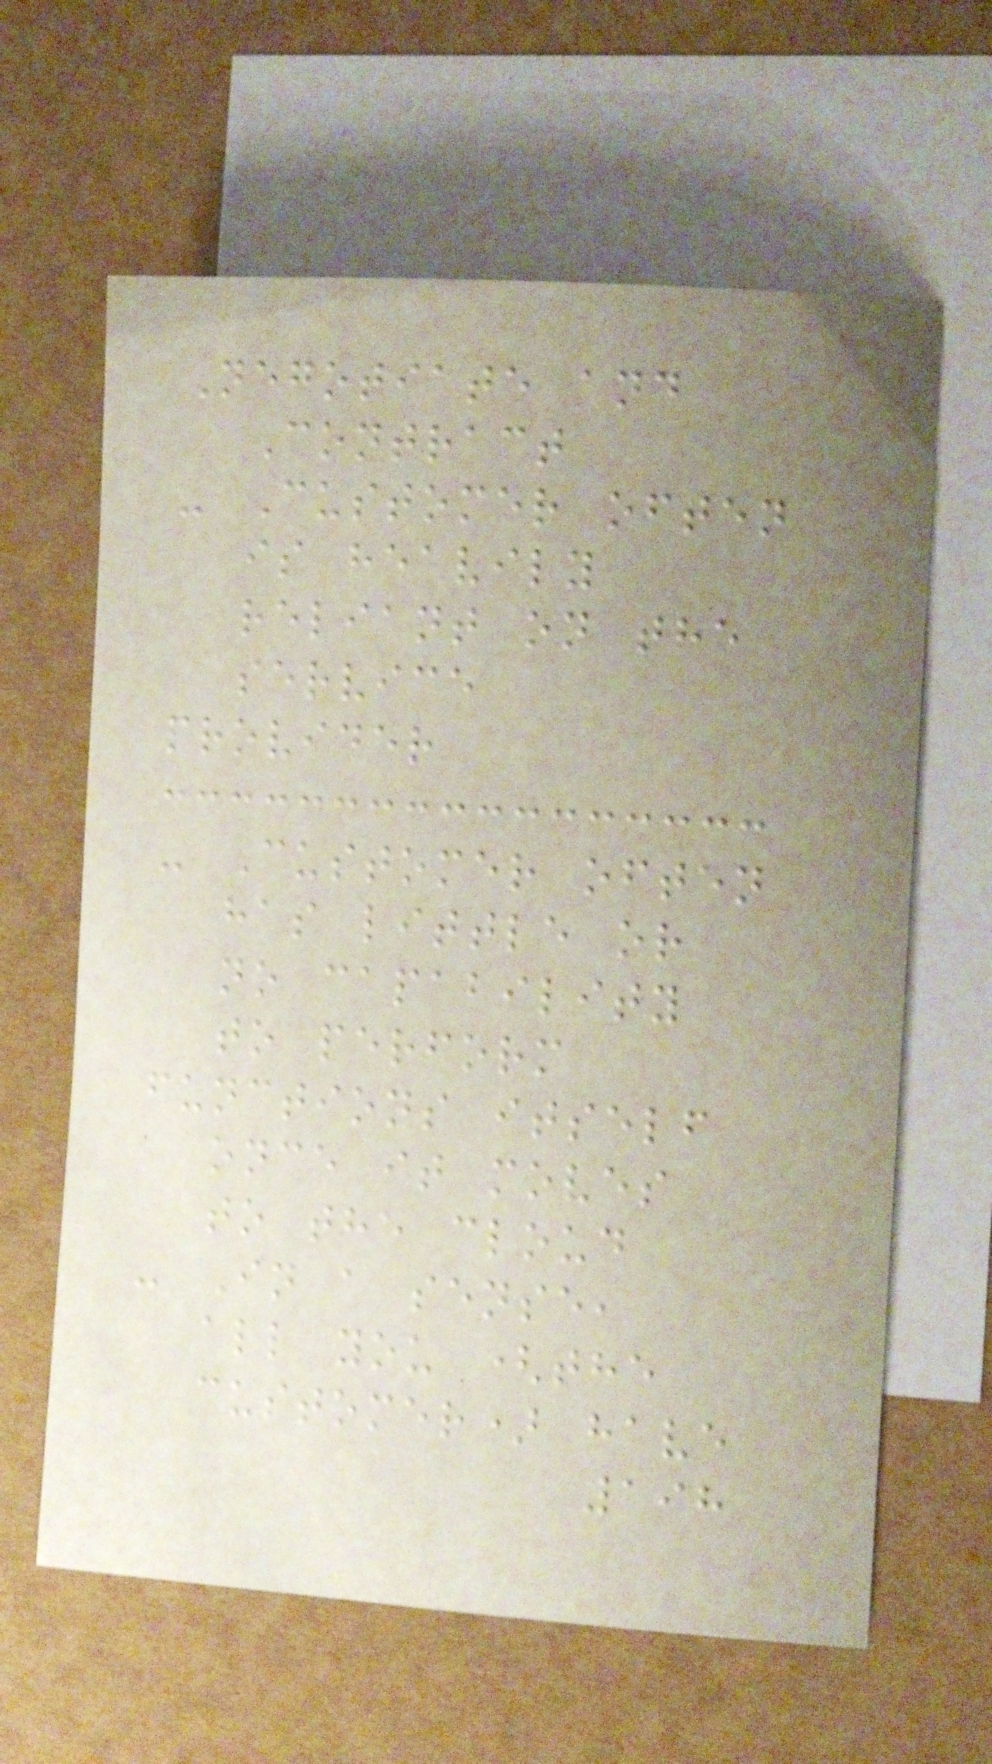Negotiate and
Contract
- Customer often
is heavily
reliant on the
service
provider
- Customer often
has little or
no capability
to perform
functions itself
once it moves
to the cloud
- In a sense,
all you (the
customer) have
198
